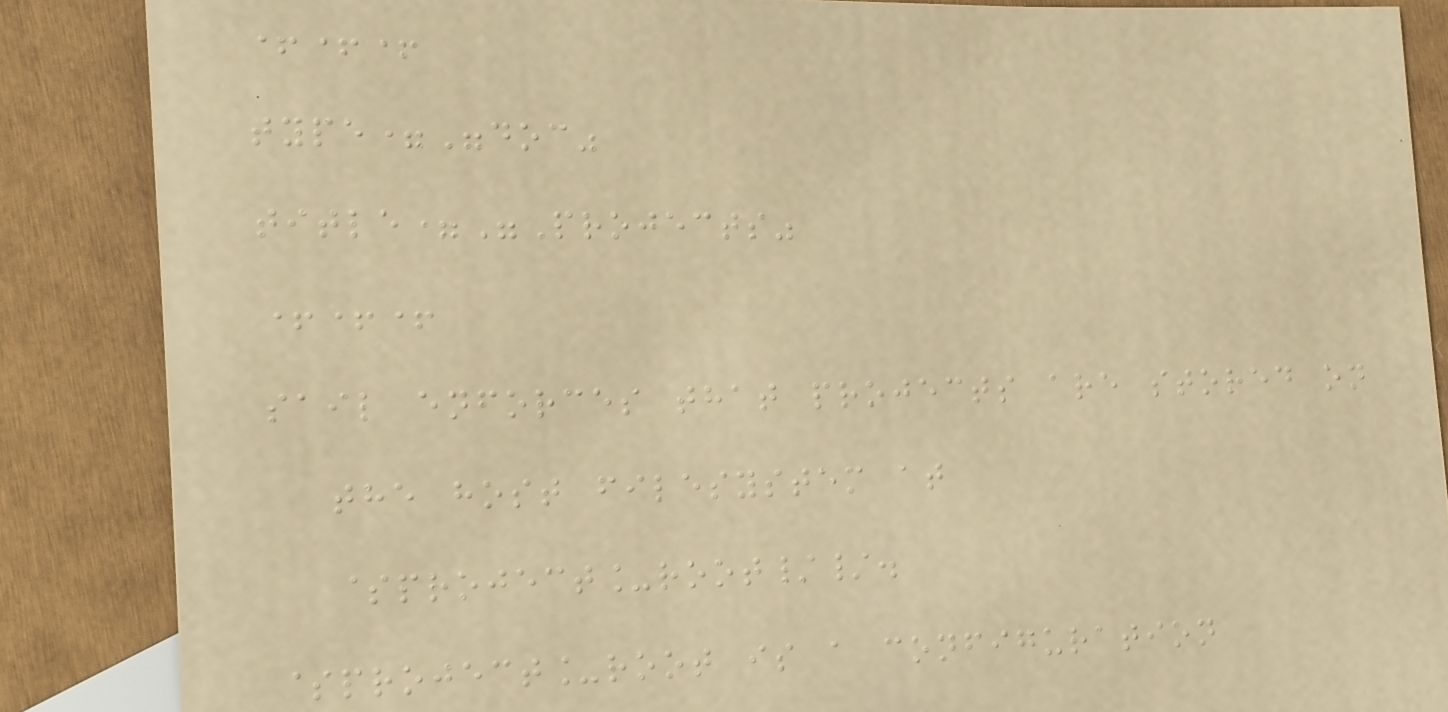+++
type="doc"
title="Projects"
+++
sail enforces that projects are stored on
the host filesystem at
$project_root//.
$project_root is a configuration
